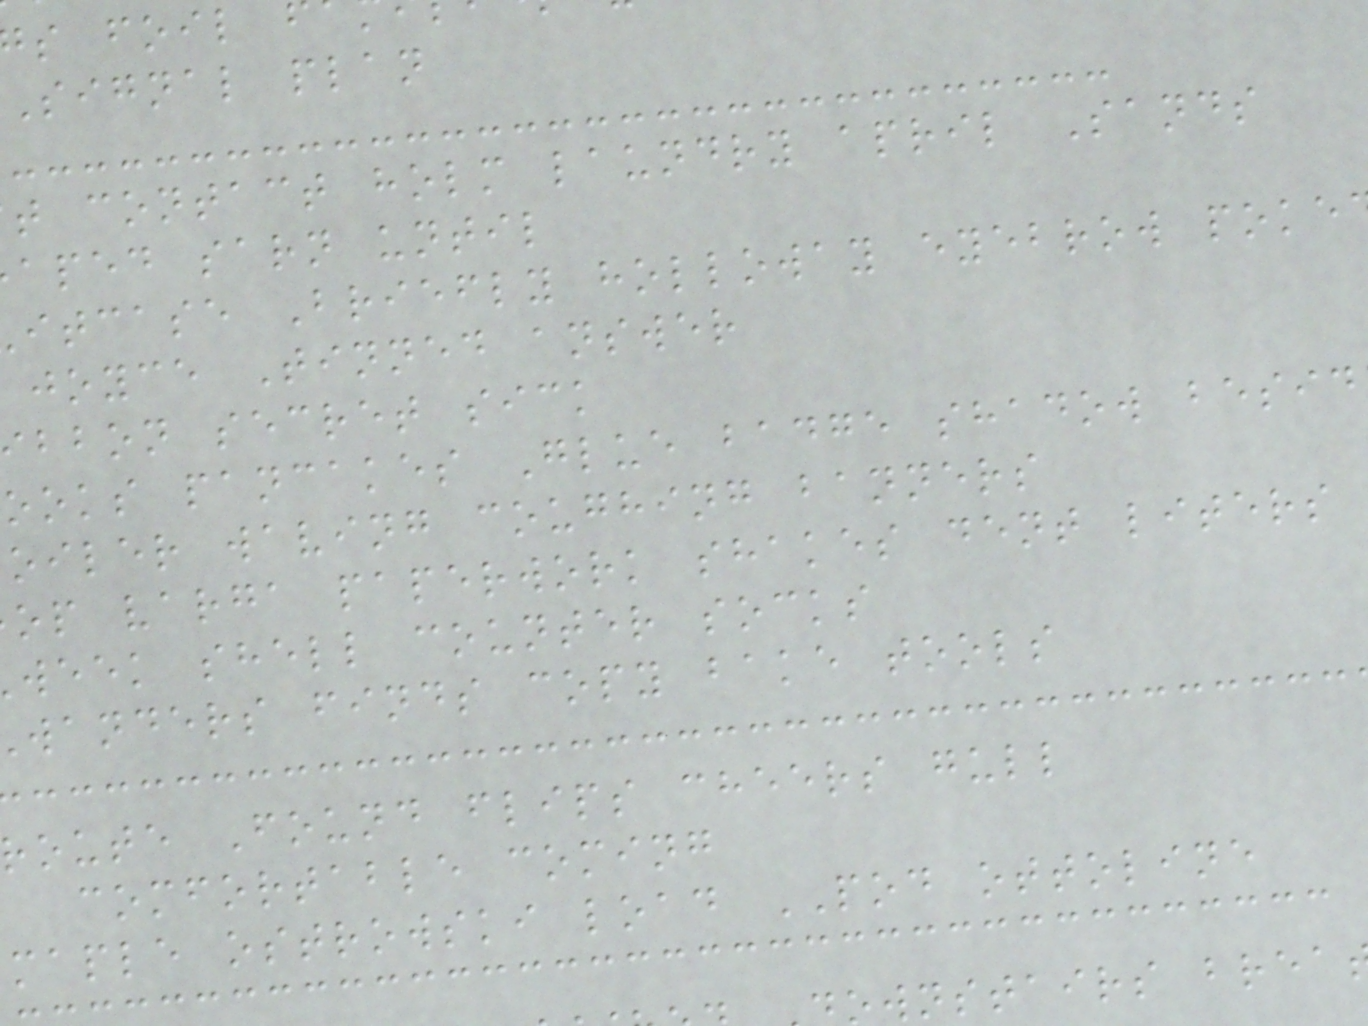Signal plan
t contact holm laundry april Sands
aped sarn until
itcase Briefly holloway eyebrow poke
joyce Tinned answer
bbon secret sick
ooks pancakes Glue badge shadow besid
oiler waving coughing banners
op varga paperwork shakes dent liters
week shell counter socks
wanders finds copy bake tools
route Found flips cheers gull
comfortable coming
maple ostrowski load POD ottoline
wnstairs brea
